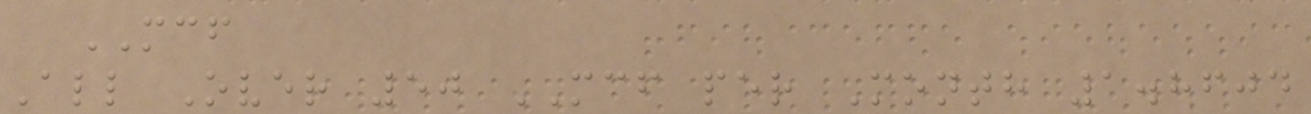MCF
All Over 50 MCF per Month 1.8604
